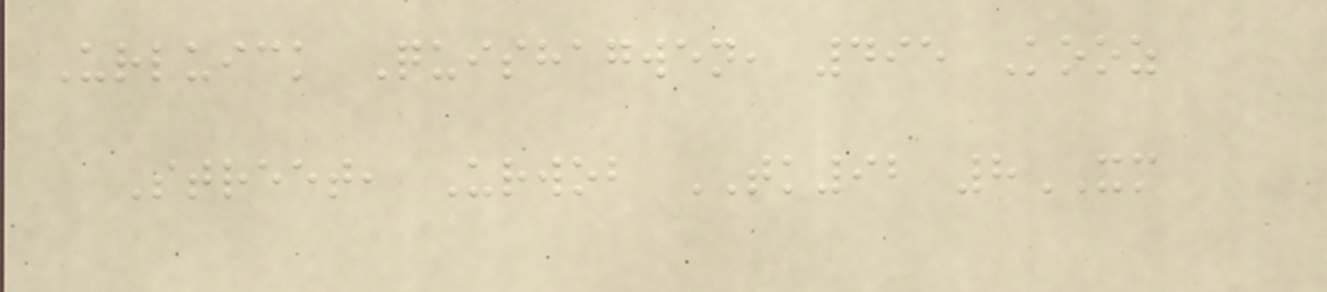Urluick Quishagwen, 495 Kooz
Street, Urwob TK92 8XM
